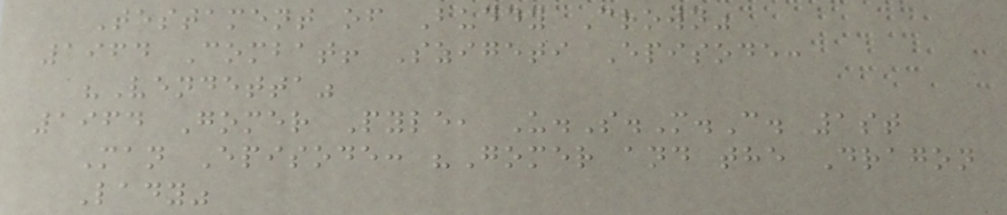Testament of Buddy Crown"
1964 Combat! Szigeti Episode:
"Vendetta"
1964 Gomer Pyle, U.S.M.C. 1st
Man Episode: "Gomer and the Dragon
Lady"
